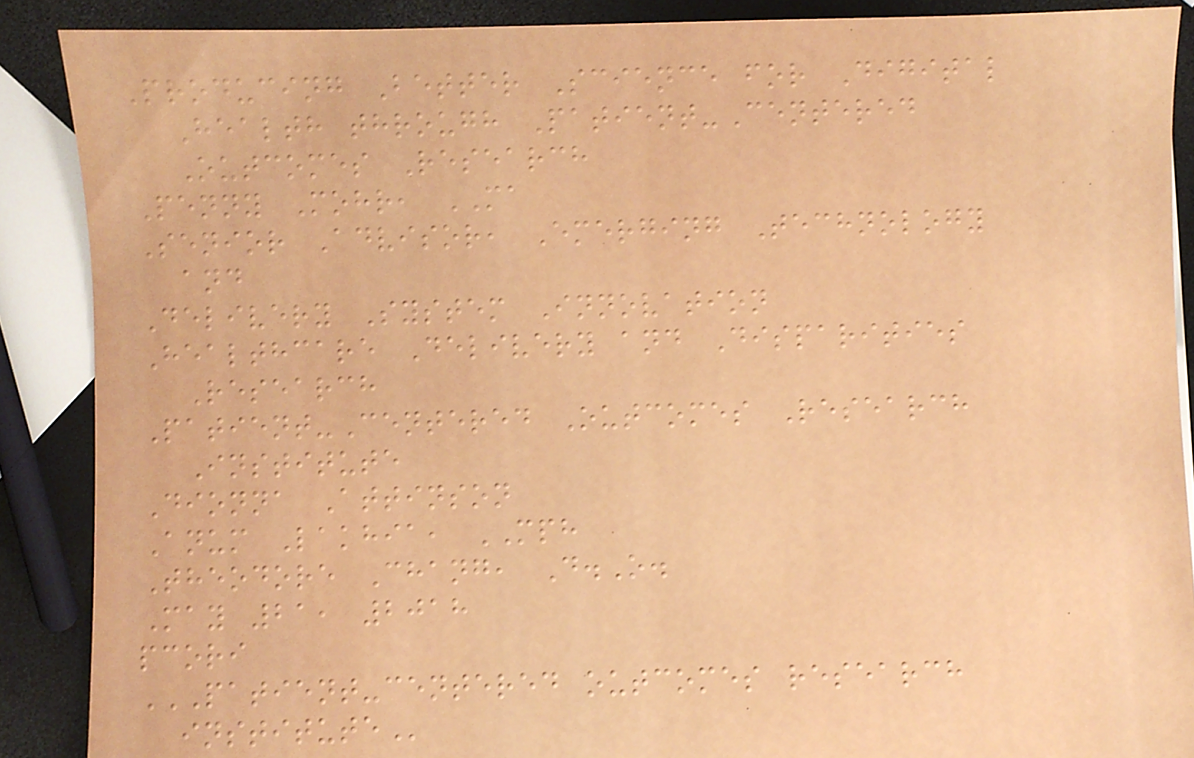Producing Better Science for Digital
Health through Patient-Centered
Outcomes Research
Penny Mohr, MA
Senior Advisor, Emerging Technology
and
Delivery System Innovation
Healthcare Delivery and Disparities
Research
Patient-Centered Outcomes Research
Institute
Dionna Attinson
Anum Lakhia, MPH
Theodore Chang, D.O.
May 21, 2018
pcori
PATIENT-CENTERED OUTCOMES RESEARCH
INSTITUTE
